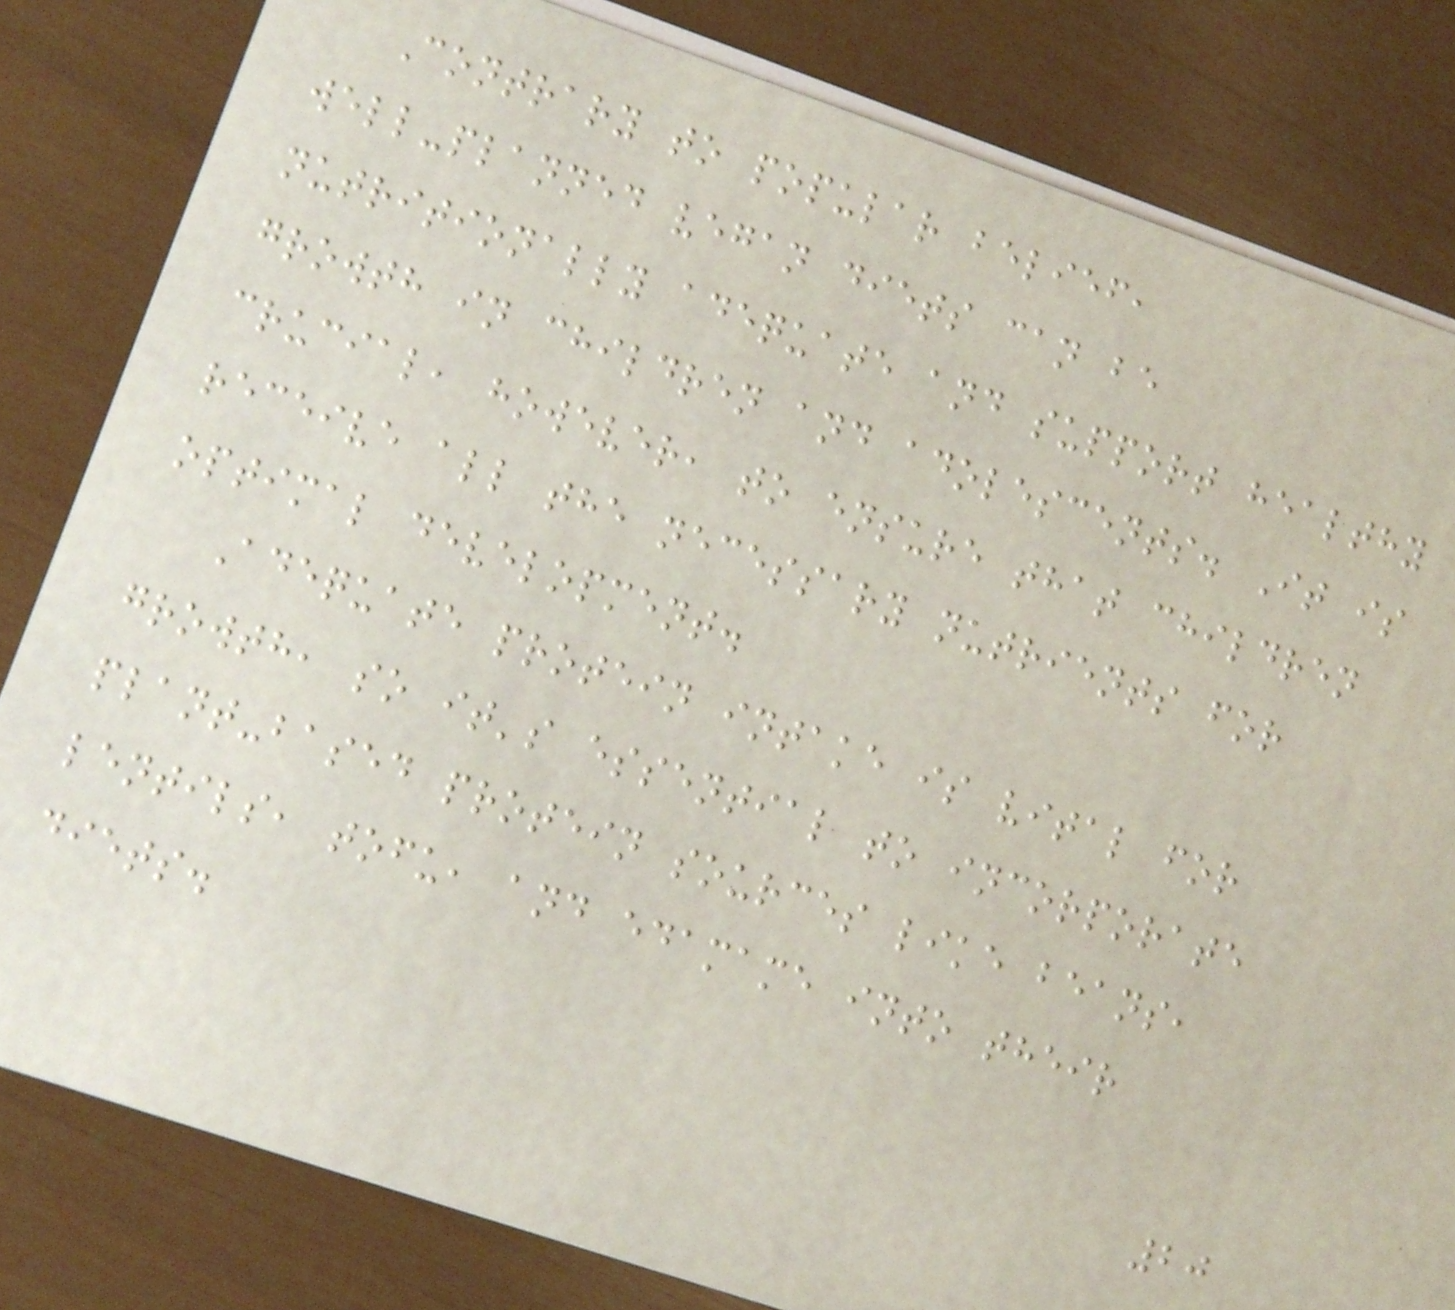Contrary to popular belief,
well-planned vegan diets can be
nutritionally adequate and support healthy
growth in children and adolescents. It is
crucial, however, to ensure that children
receive all the necessary nutrients for
optimal development.
Adequate protein intake is vital for
growth, so it's essential to incorporate
plant-based protein sources like beans,
lentils, tofu, and edamame into their
diets.
20
